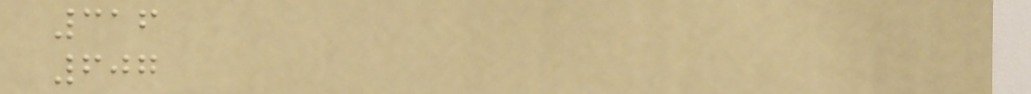316
607
